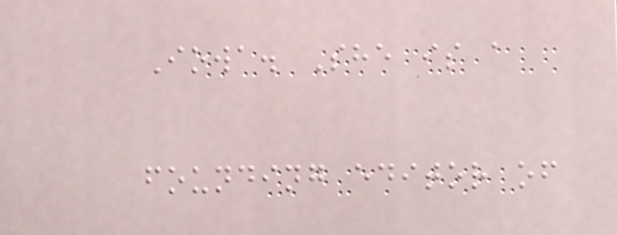Iowa. She is a
founding editor of
